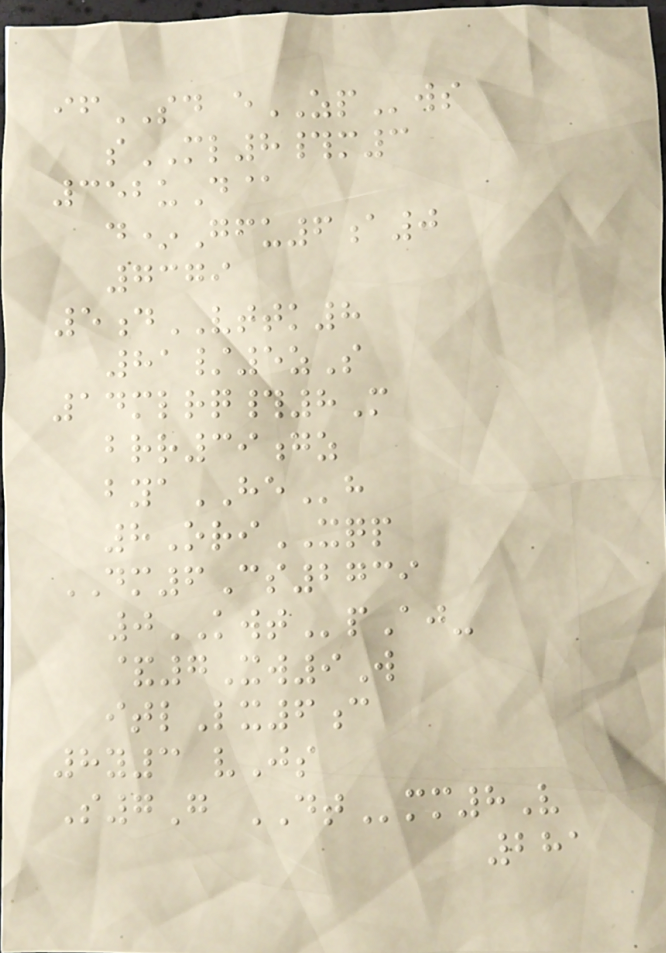ifSD eZPws
sML8#m3
352uD@
d*Gfu6a0
7379
5dVTTK8
81/5zS
14mlrq#8M
brr39gz
byaHEh
8OriXQP
DM6Cs2739
0KWTpAj-
&7Xw9W
itlLx6c
8y3 vJs
S7G DTmm8V
281
